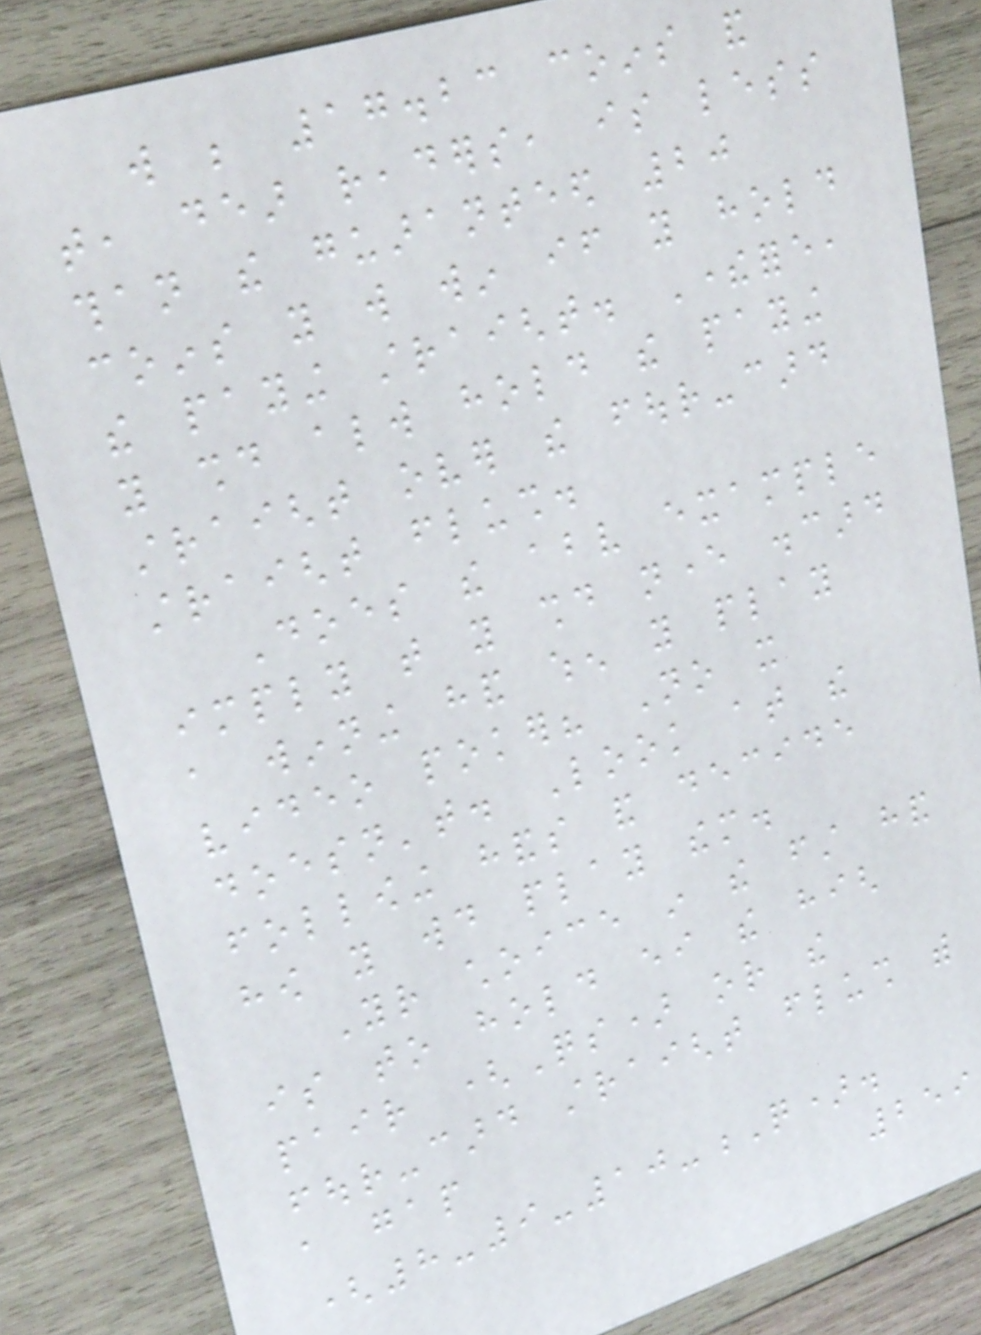will be 17.23 coins and
that, dear readers, is less
than the guaranteed 20
coins you will win if you hold
the paying straight. Therefore,
you should always hold the paying
straight over the four-card
straight flush.
Does the above example
imply that you should never discard
a winning hand when you play
video poker? No it
doesn't. Look at the
following hands and decide
how you would play them.
Your choice in the first hand
is to hold either the high
pair (Qs) or the
four-card straight flush with
a gap
(8-9-10-Q).
259
